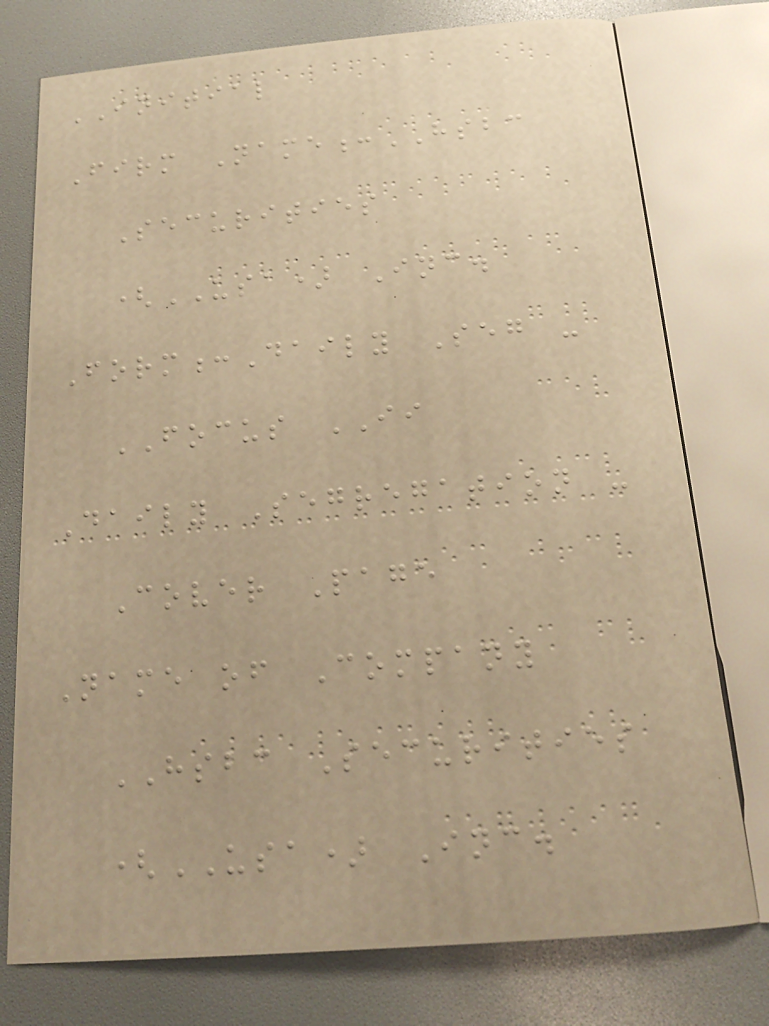INITIAL
Firm Name:HSBC
Securities
(USA) Inc.
Form:Daily Seg -
FOCUS II
Daily Segregation -
Cover Page
Name of Company
HSBC Securities
(USA) Inc.
